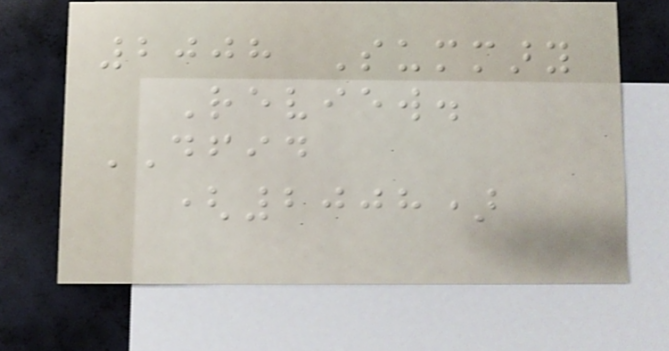2008 Summary
Review.
DFID
(2008)
